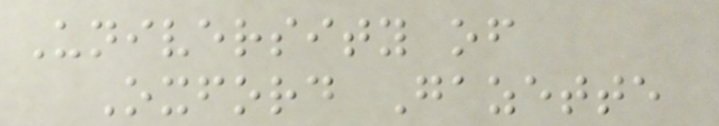University of
Oxford Gazette
